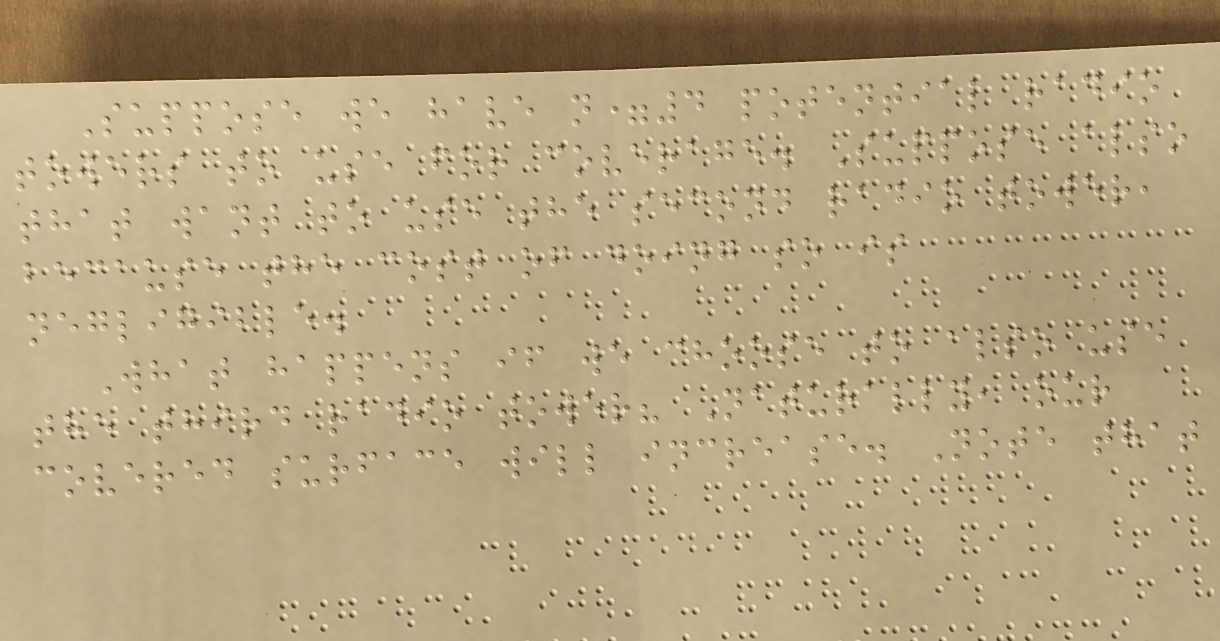Suppose we have n=4 potential radio
towers to use for coverage. Suppose also
that want to use the second radio tower,
because the cost of doing so is
negligible.
What happens if we choose to also use
the third radio tower? Naturally, our
covered surface will increase. Note that
